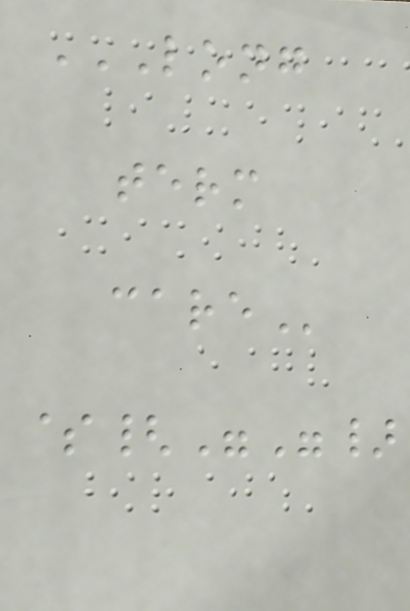LONG
TERM
CARE
${""}
